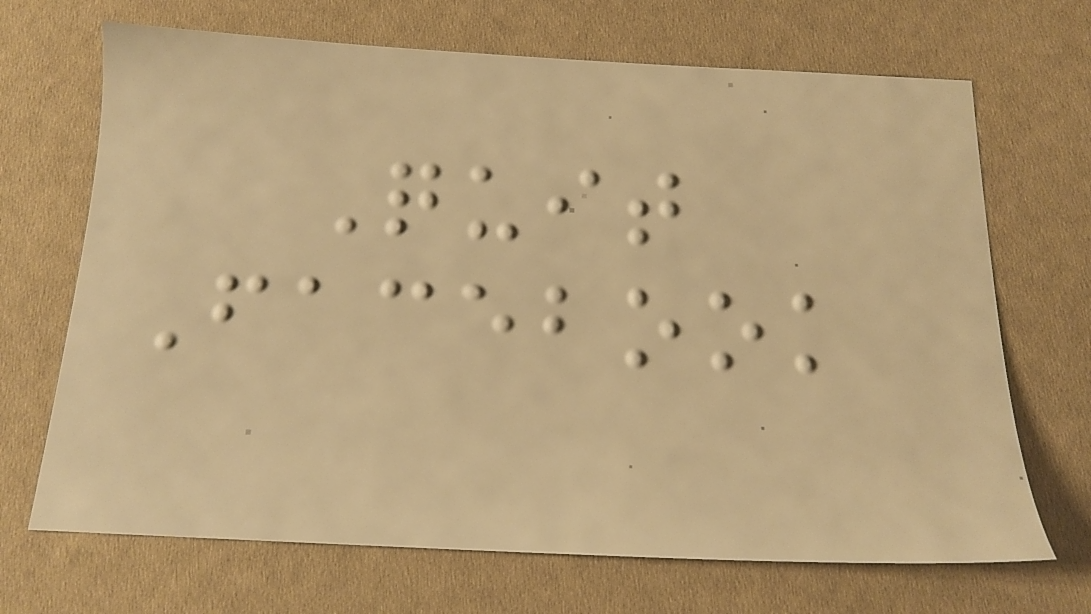Quit
Facebook
